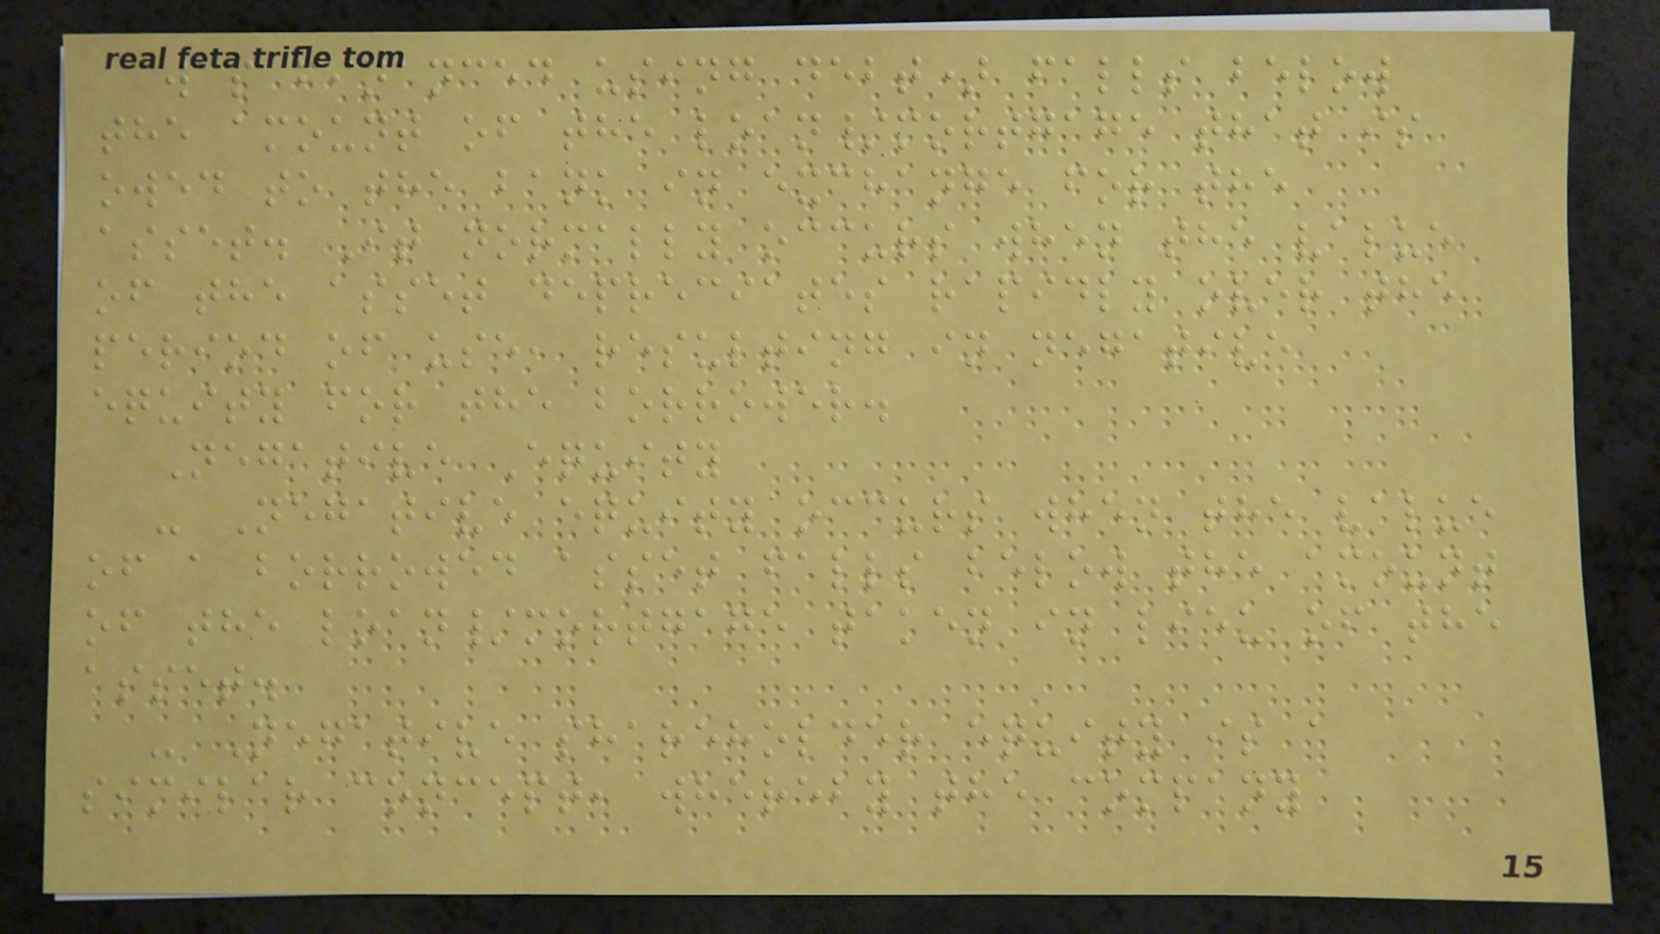was financed using debt) falls below
the amount of the loan/mortgage that is
owed to the bank in exchange for the
asset. It normally occurs when the value
of the asset depreciates rapidly over the
period of use, resulting in negative
equity for the borrower.
Negative Equity
- Negative equity occurs when the value
of a borrowed asset falls below the amount
of the loan/mortgage taken in lieu of the
asset.
- Negative shareholder equity is a
similar concept, whereby the company
